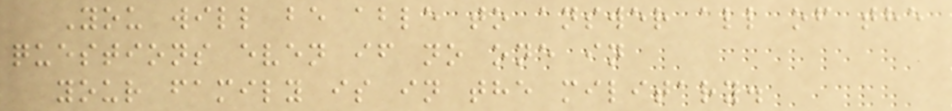You will be able to answer all of the
questions even if no one in
your family is in the military.
